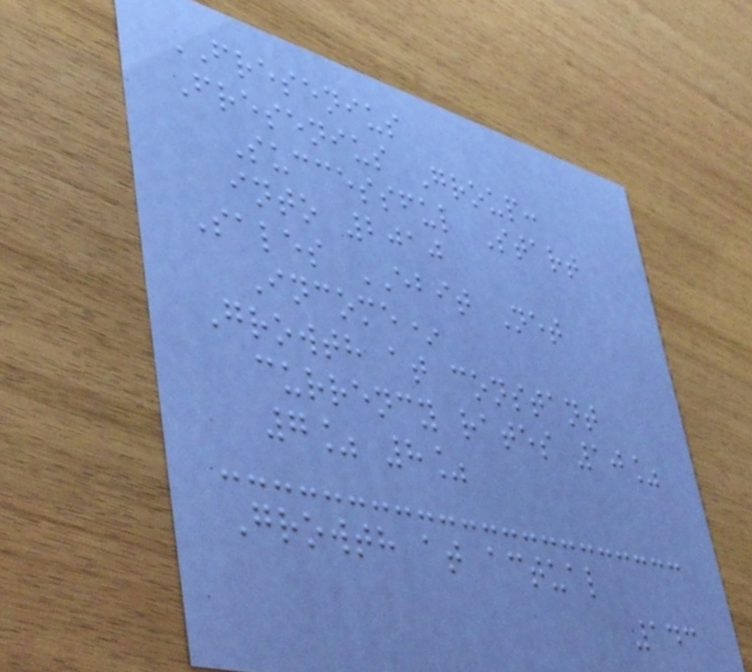FRESENIUS
Fresenius Group:
Successful Start
into 2010
Sales EBIT Net
Income*
Growth at constant
currency rates 10%
7% 8%
Growth at actual
143
